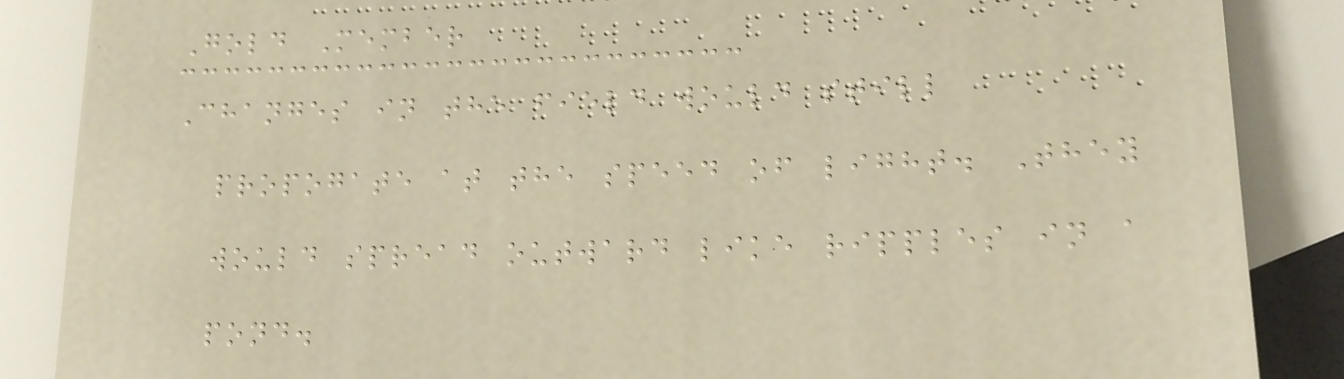Gold Member
Changes in the field would still
propogate at the speed of light. They
would spread outward like ripples in a
pond.
